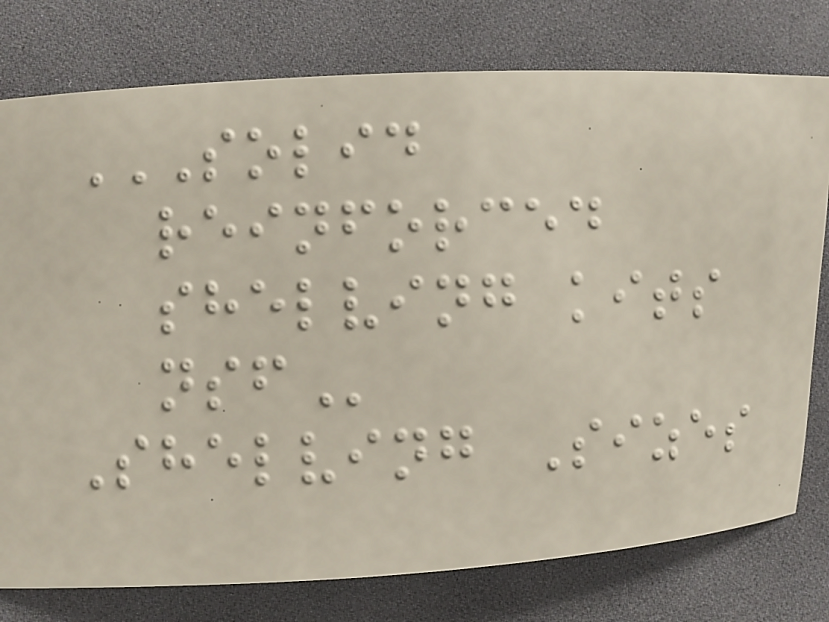SOLID
REINFORCED
SHELVING KITS
NSF
Shelving Sizes
